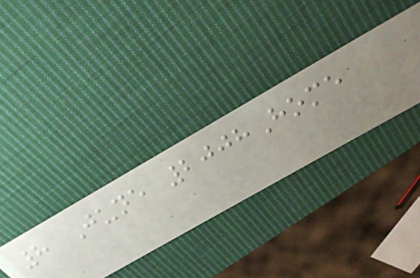8 June 2008Home
